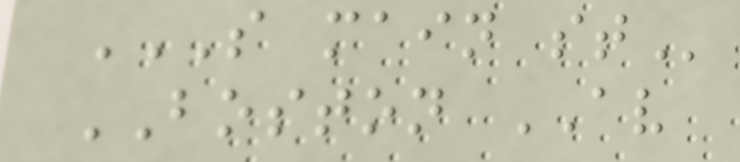S MAIN ST
BOSTON AV
